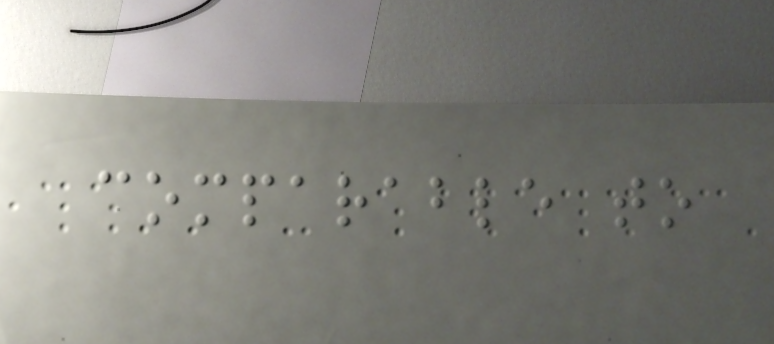comparable to
